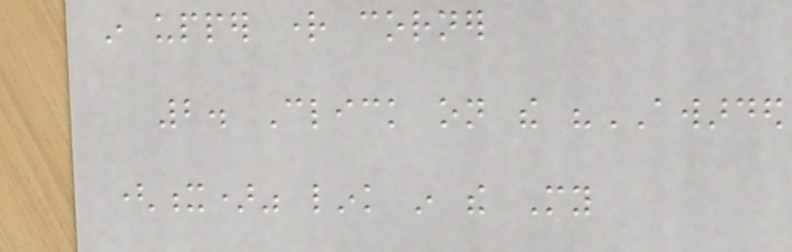in upper right corner
2. Click on the "AWARDED
(x)" link in the My
